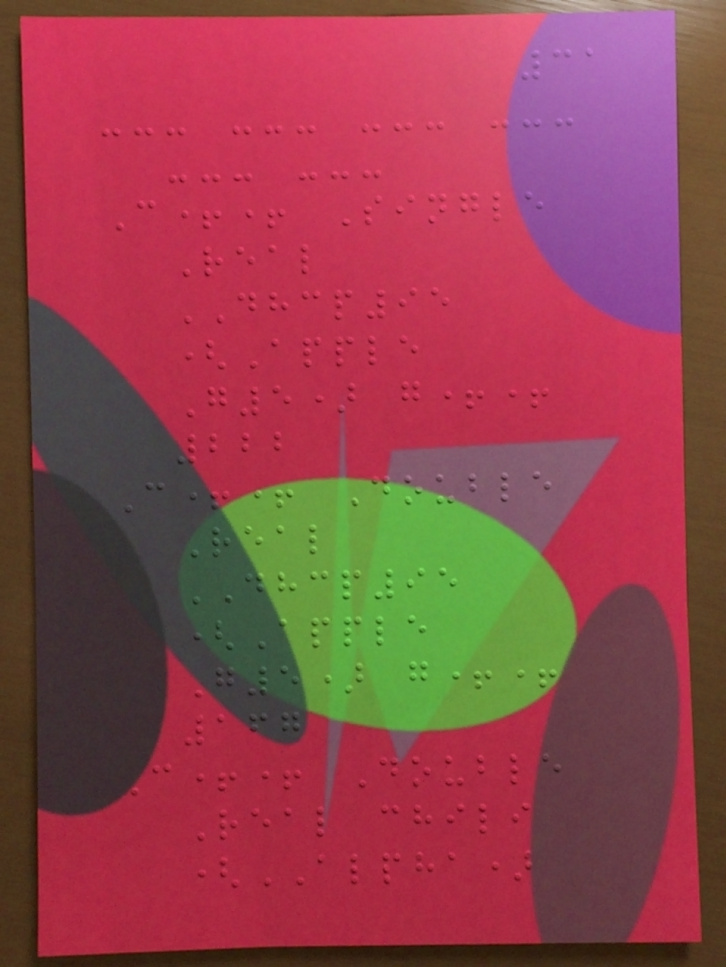31
--- --- --- ---
--- ---
C++ Single
Real
DHCP95
(Apple
G5) g++
222
C++ Double
Real
DHCP95
(Apple
G5) g++
167
C++ Double
Real chili
(ALPHA)
